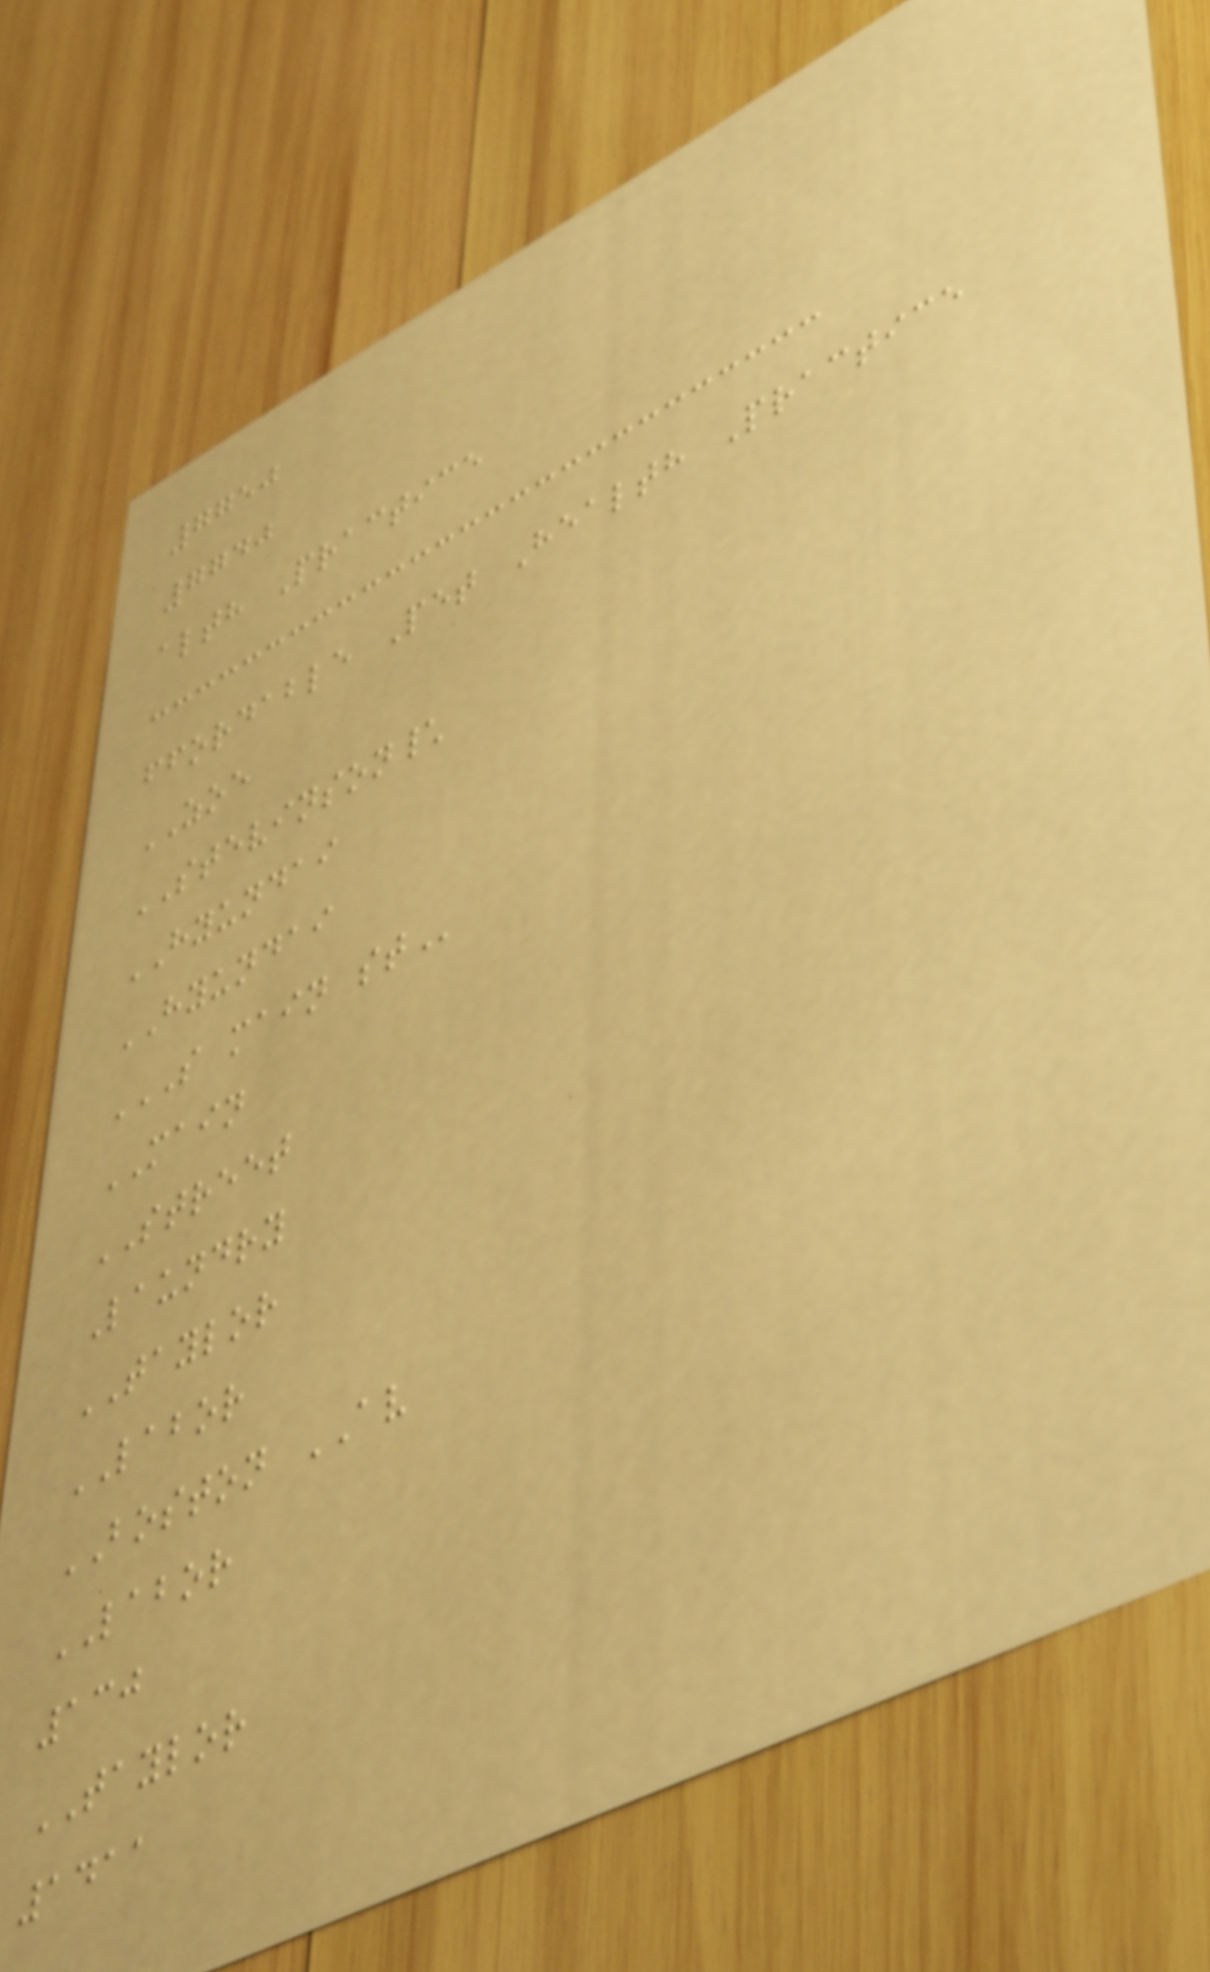7750
7740
alth Practice
ffordable Pet Health Practice
ZOE
STEVINSON\
HYUNDAI
HYUNDAI
S MAIN ST
MAIN
STREET
Laundry
TAYLOR
LABOR
BOSTON AV
LABOR
130
TAYLOR
1411
